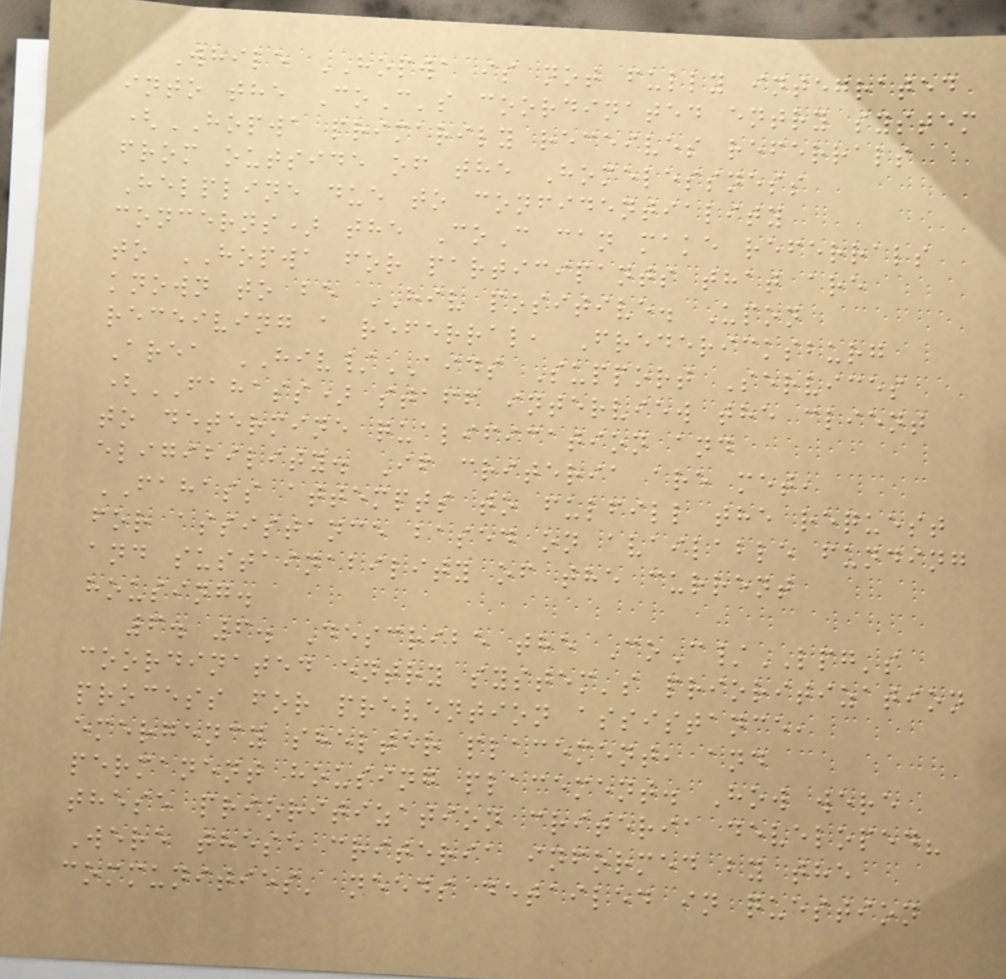While HOPWA is not fully integrated
into the CoC's coordinated entry system
(HOPWA primarily receives referrals
from outside of the Homelessness
Helpline due to confidentiality
concerns) the CoC can make referrals
to HOPWA for participants that are
known to be HIV positive. Upon
receiving a referral, Fredericksburg
Area HIV/AIDS Support Services
(FAHASS) staff interview the client
to determine qualification and
eligibility. If criteria are met,
FAHASS attempts to fulfill the request
for assistance based on available funding
and sustainability of the current
housing.
6. 6. Describe the CoC/LPG's
coordinated entry system's prioritization
process for prevention assistance,
emergency shelter placement, and
permanent housing placement. How were
these prioritization criteria developed?
Were these criteria informed by the
communities' needs detailed in question
